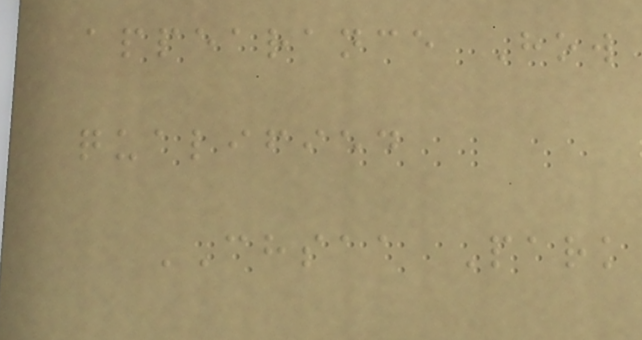appearance How
qualified
CHSAA Park
